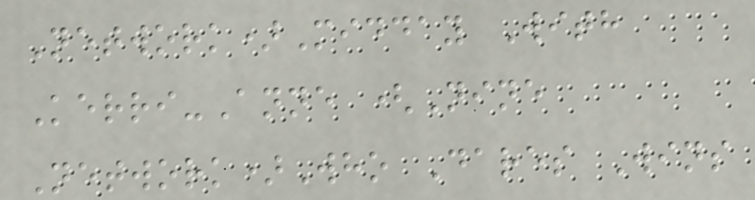Network)Midday With
Kerri-Anne (Nine
Network)Who Dares Wins
